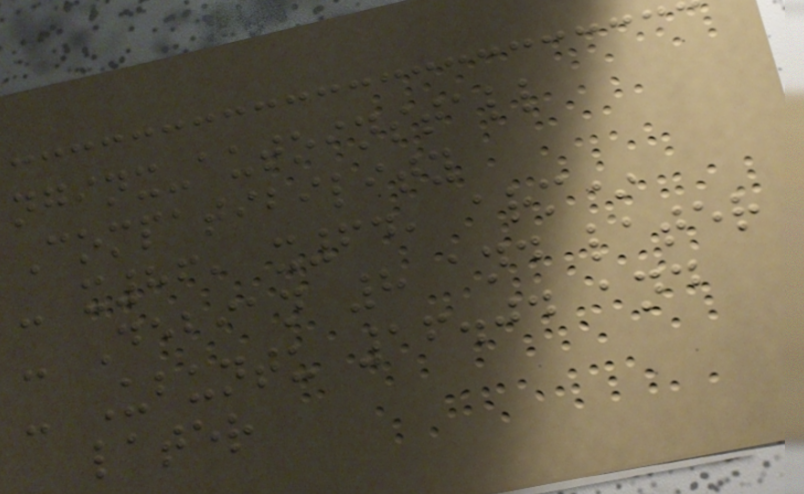nginx-autoinstall
Compatibility
- x86, x64, arm*
- Debian 8 and later
- Ubuntu 16.04 and
later
